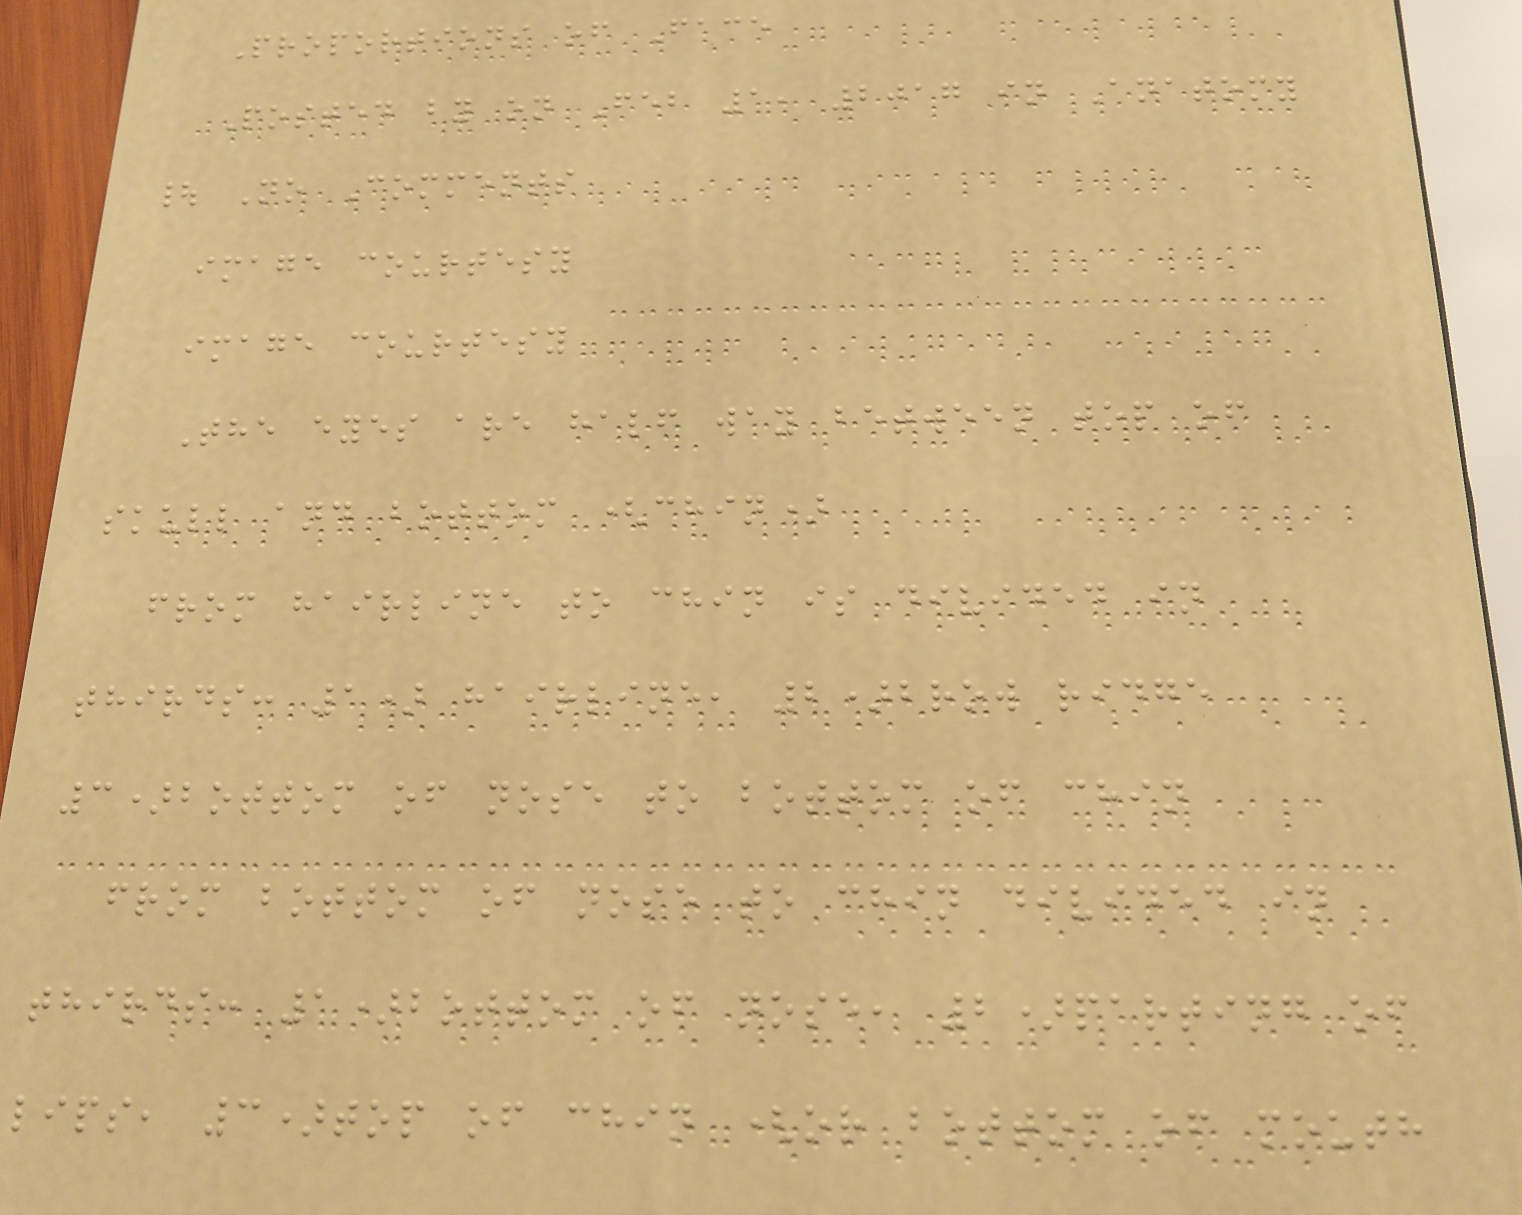Proportions of Face
Posted by on Feb 1, 2017 in Anatomy
| No Comments
image courtesy
image courtesy
The eyes are half way between top of
skull and bottom (chin)
from hairline to chin is divided in
thirds: 1) hairline, 2)brow ridge
3)bottom of nose to bottom of chin
from bottom of nose to chin divided in
thirds: 1)bottom of nose, 2)parting of
lips, 3)top of chin (or bottom of mouth
